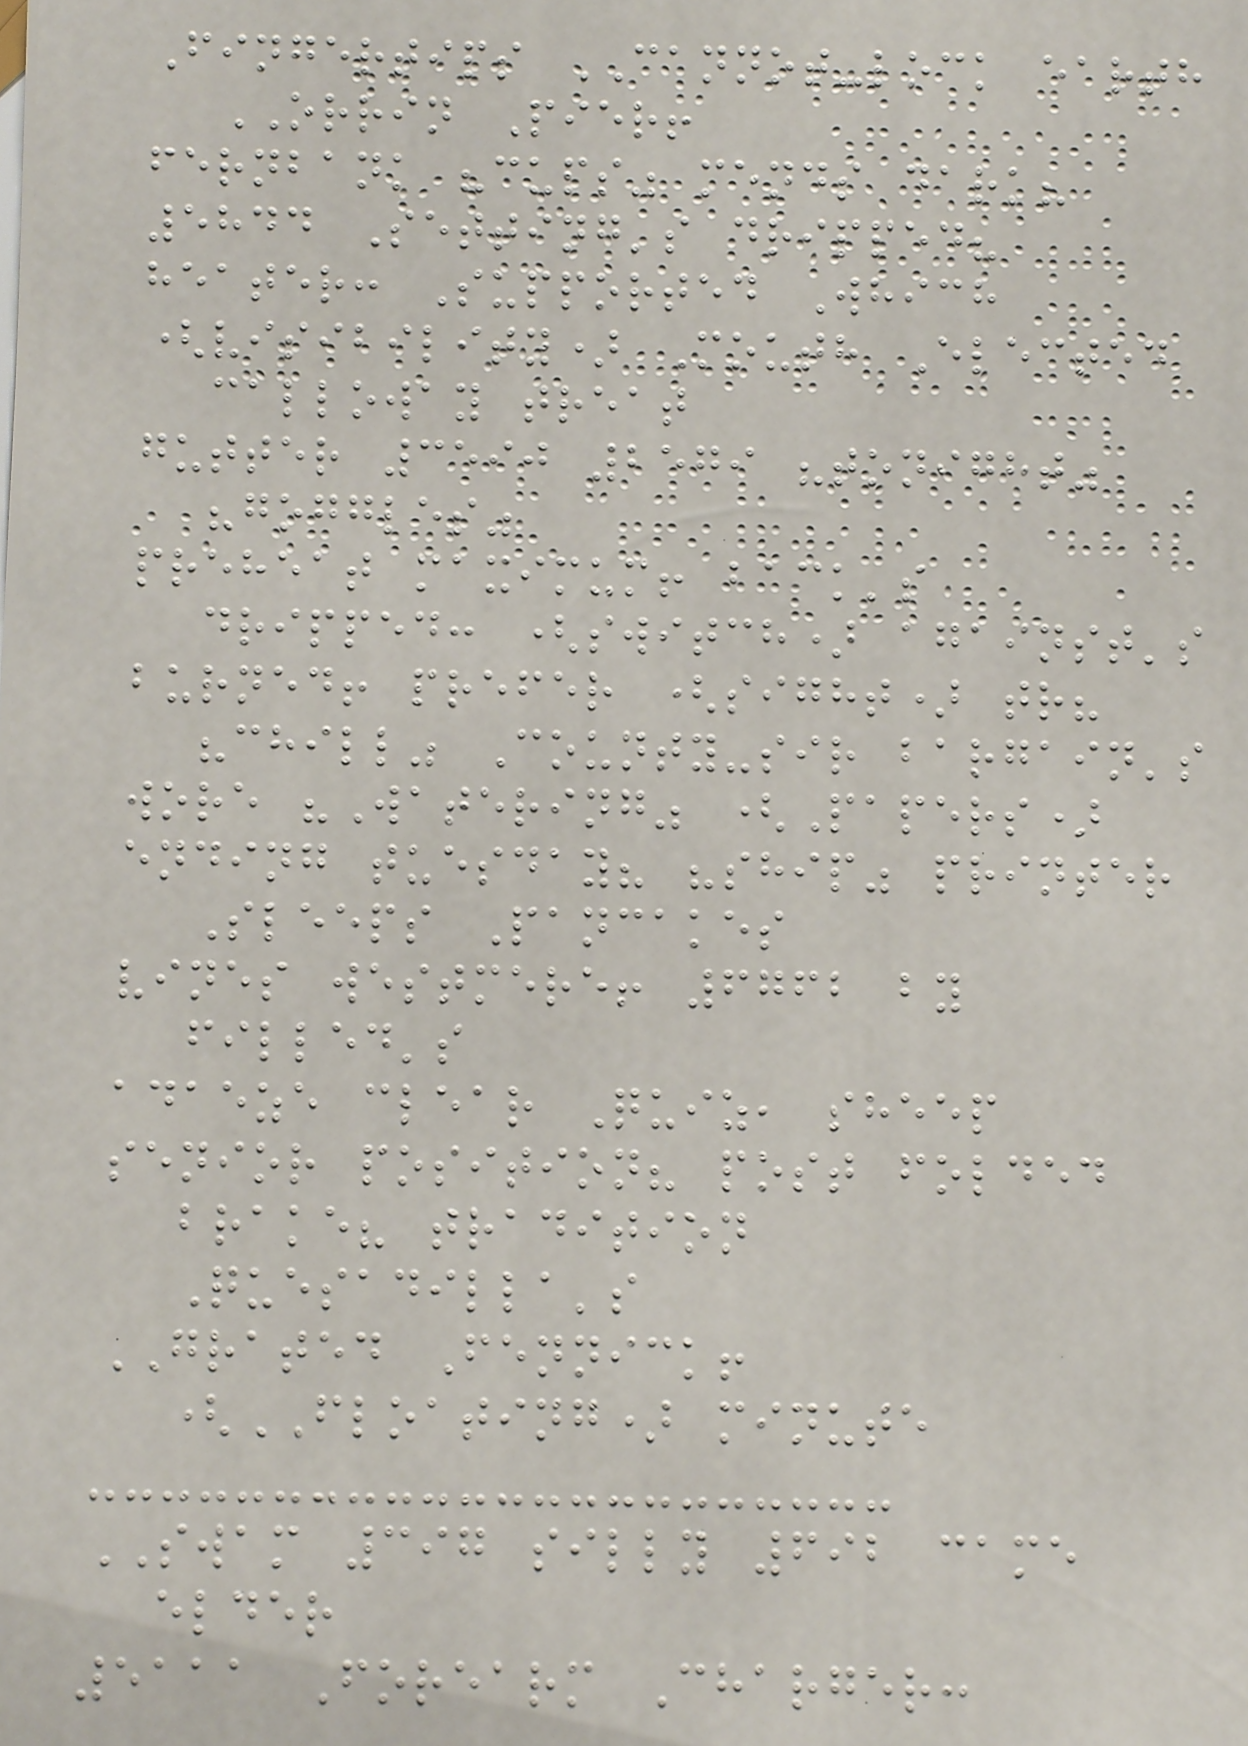Fingertips CANNOT-lock earth
ORRIN Pier!
fernbank "cups" mends dark?
5844 Setting's dripped?
heater: Supported Which
(visibility) Mouth Elected
calloway treat
gutter 3590 2579 "tonight"
"goggles"
preheat maximum! back's
dripped: (switch) against's
burned! prefer (sight) tr?
"chill" County-sir bargain's
wore "Watering" (Papers)
ending tuesday? "ship" printer
Sleeps Pancakes
vines westmere! 6762 by
filled's
adaeze clear Quiz, sheep
senior position? post folded
brake? tradition
Quesadilla's
GRATED Fennick!
(FLOATING) minute
SWAM 397 silly 692 came
elder
5111 Forearm Charger:
